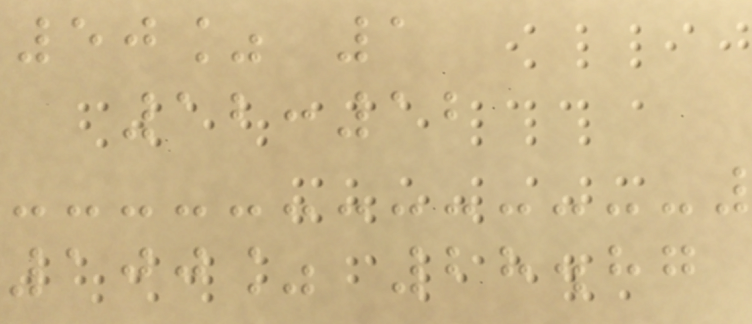50% 1
12:12
100% 28.87
